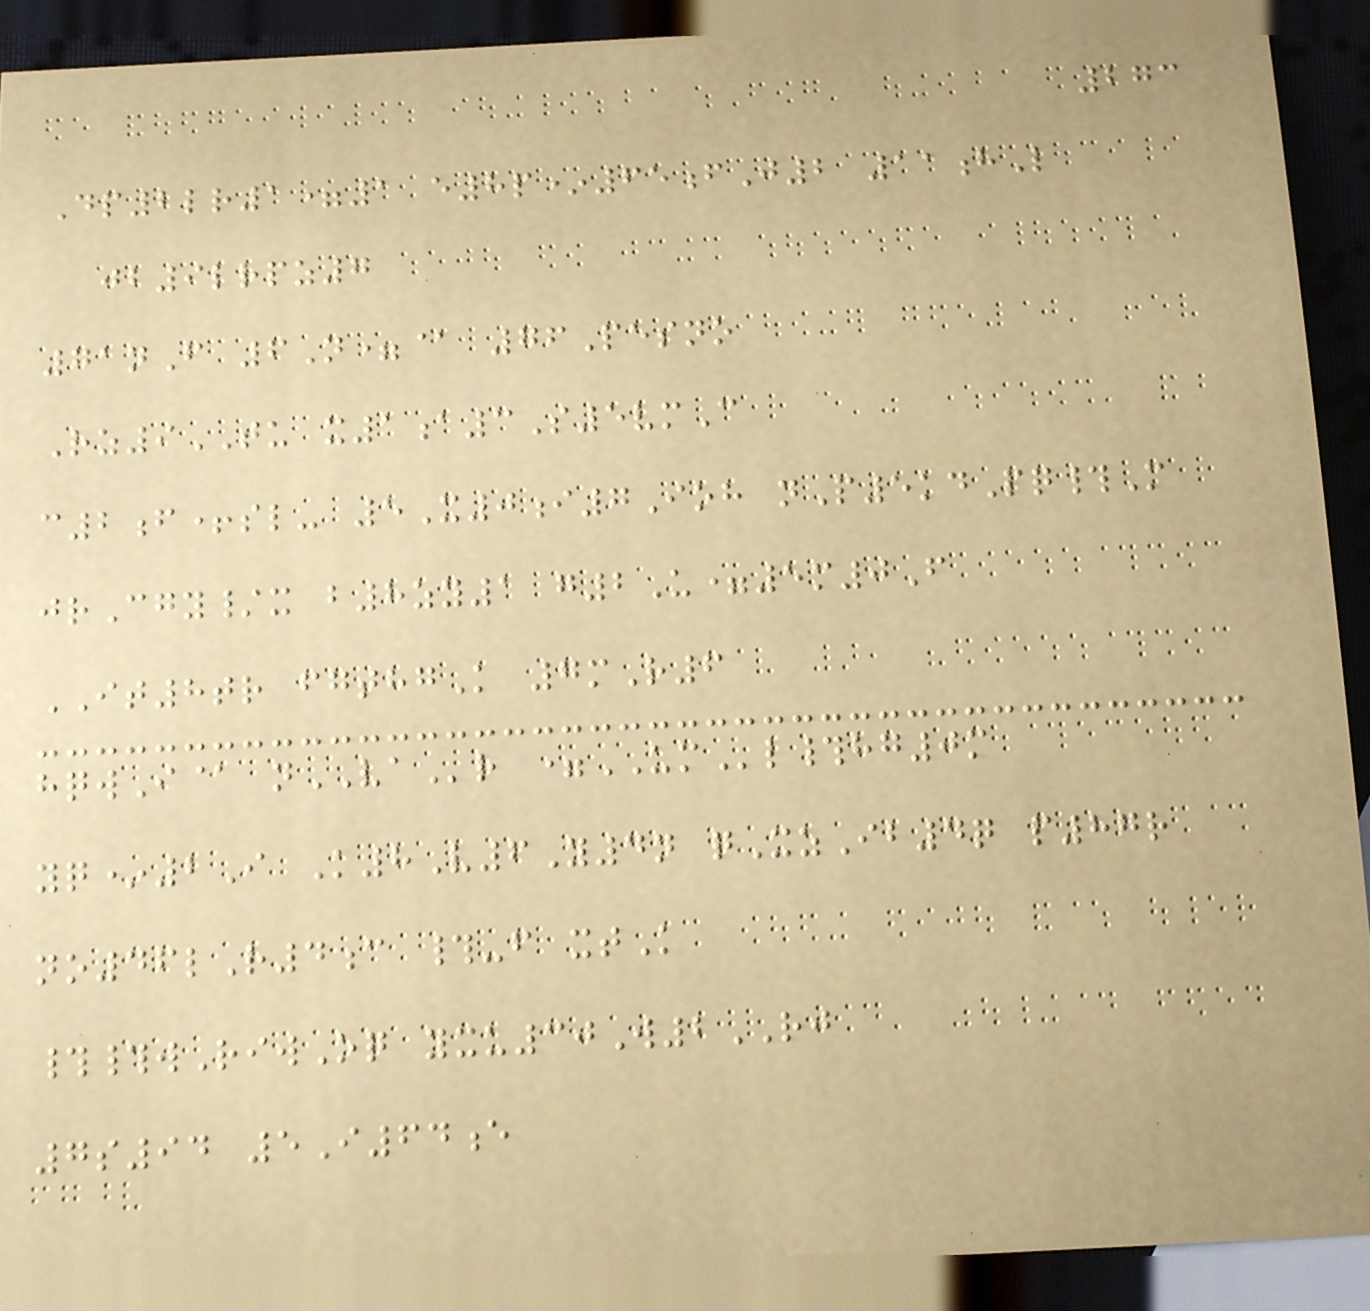273
Dp2lr1=1 e8p*65fJ2 11hL
jb9lrpz7
71nF 6N=@ 76Pesno
Rz9TU x1a3S5vmC
c2f+sl- 5X0i7Ioh nP5kdPq#M
jrCgy/x b8zy1 g2U=5m0F
IT8tr fgthgK 7mR6
hqwI@ nVAr =UMl#hg0m
yq*2I K8V6Y4n qXzIb4q p87r
no46lR4c #-f xtK
##wRiwOq yxu30W2RJ
7s94 5I64e
